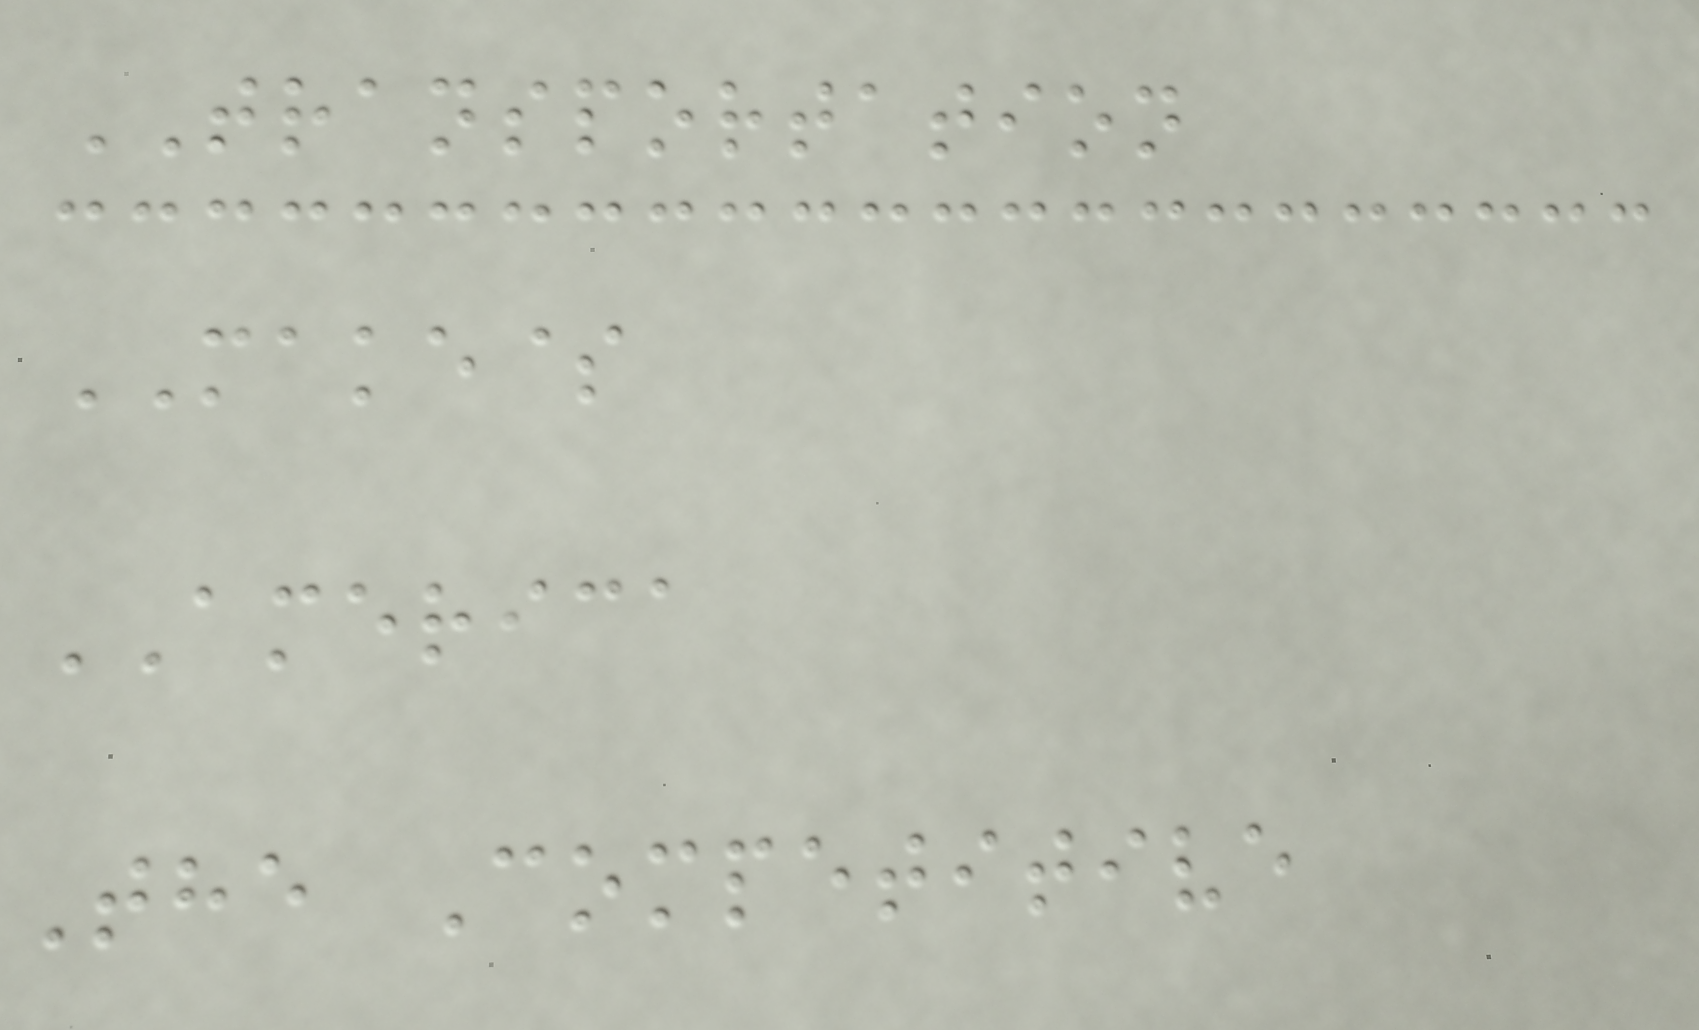TRANSPORTATION
MAKE$
AMERICA
The Competitive
